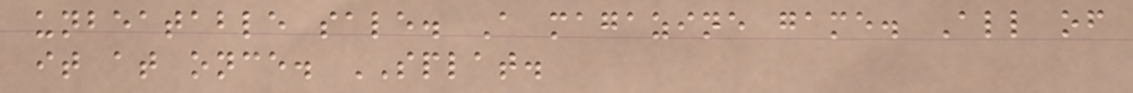unbeatable sale. A magazine game. All of
it at once. SPLAT.
